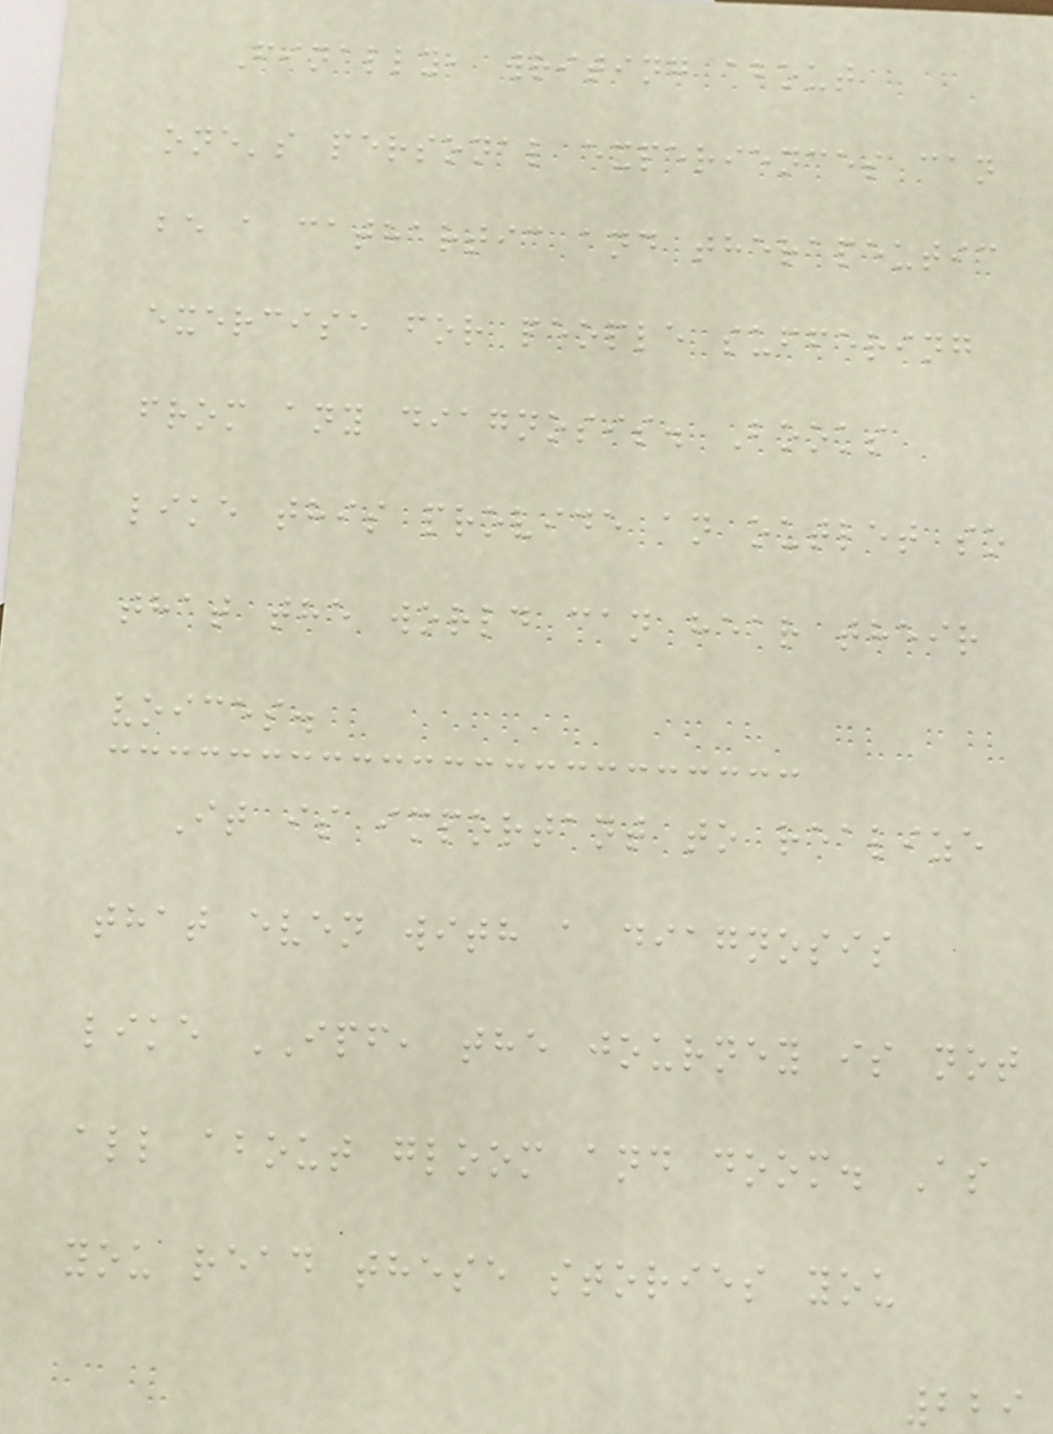Finally, writing about
one's personal experiences can
be a cathartic and therapeutic
exercise for people suffering
from any diagnosis. Books
like this provide an outlet so
that the world can hear their
voices.
It is important to realize
that even with a diagnosis
like IPF, the journey is not
all about gloom and doom. As
you read these stories you
229
